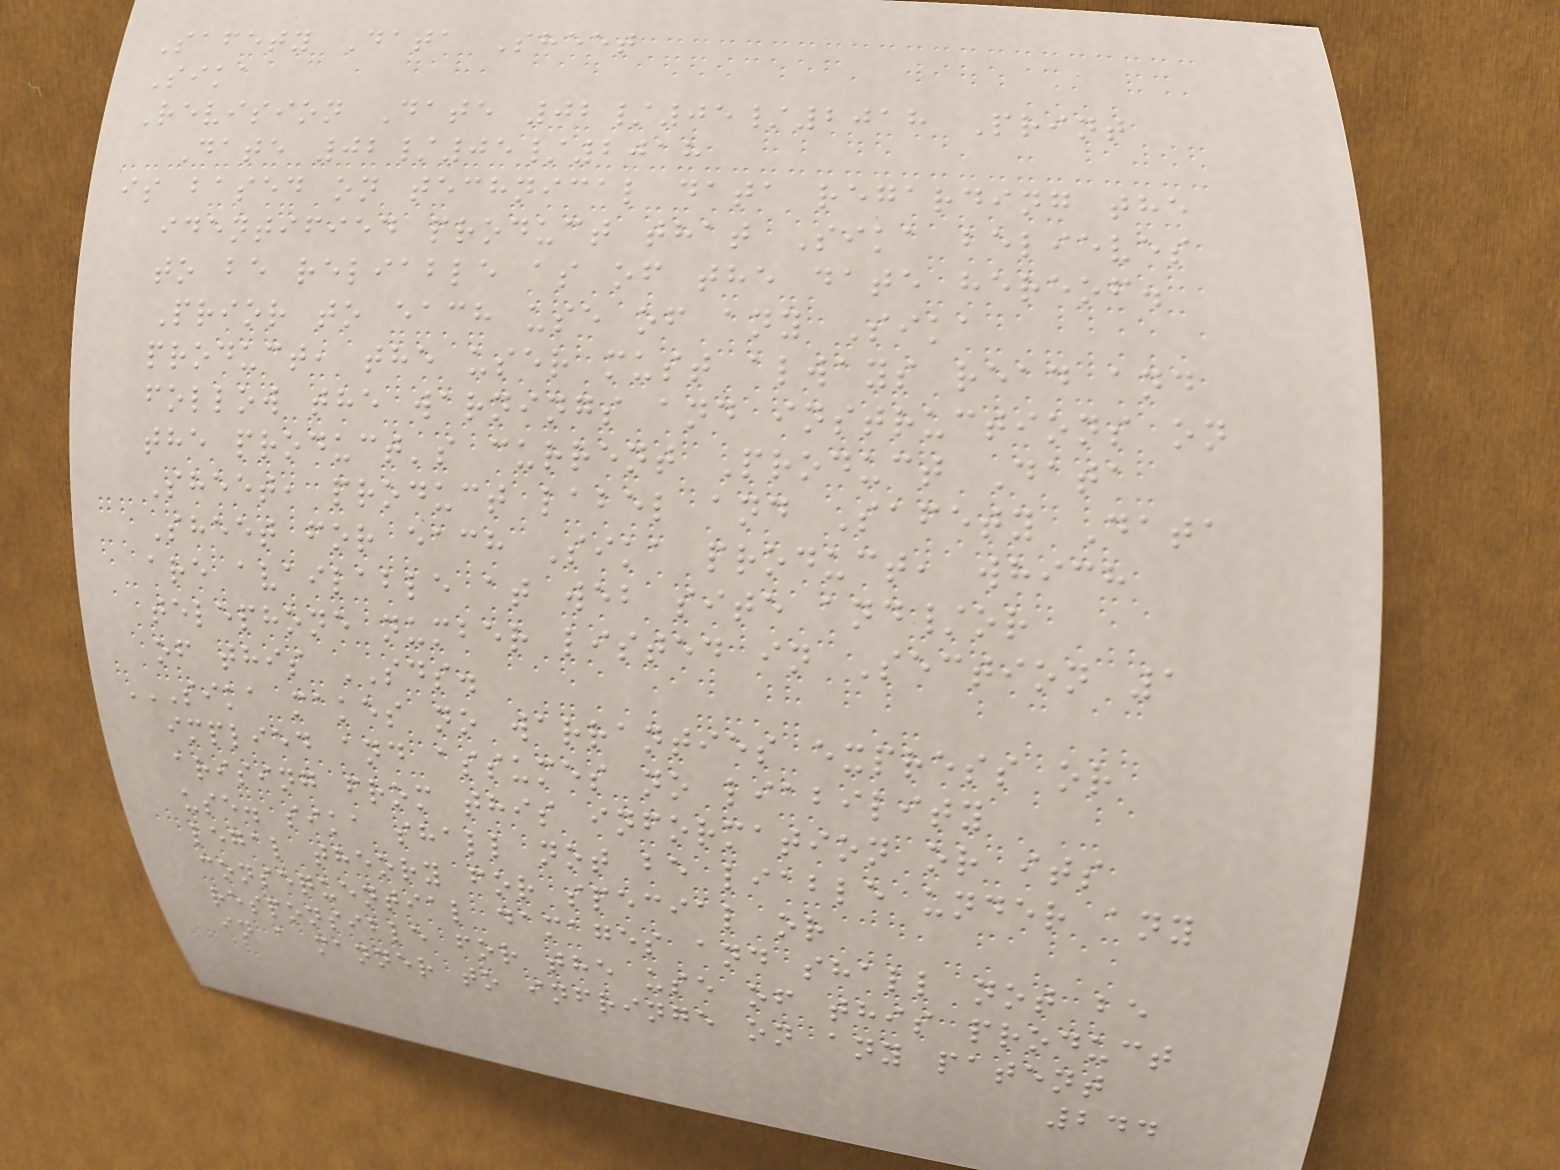Safety Data Sheet
Sika
Revision Date 02/05/2018 Print
Date 02/05/2018
is based on technical data regarding the
identified product that Sika believes
to be reliable as of the date hereof.
Prior to each use of any Sika
product, the user must always read and
follow the warnings and instructions on
the product's current Product Data
Sheet, product label and Safety Data
Sheet for each Sika product, which
are available at web site and/or
telephone number listed in Section 1
of this SDS.
SIKA MAKES NO WARRANTIES EXPRESS OR
IMPLIED AND ASSUMES NO LIABILITY
ARISING FROM THIS INFORMATION OR ITS
USE. SIKA SHALL NOT BE LIABLE UNDER ANY
LEGAL THEORY FOR SPECIAL OR
CONSEQUENTIAL DAMAGES AND SHALL NOT BE
RESPONSIBLE FOR THE USE OF THIS PRODUCT
IN A MANNER TO INFRINGE ON ANY PATENT
244
